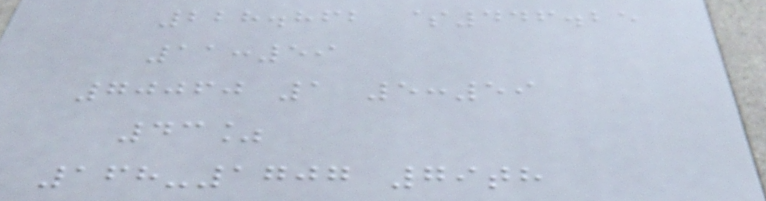228.862 $446.25
11:59
70060 1 5:59
43%
168-1707 79th
